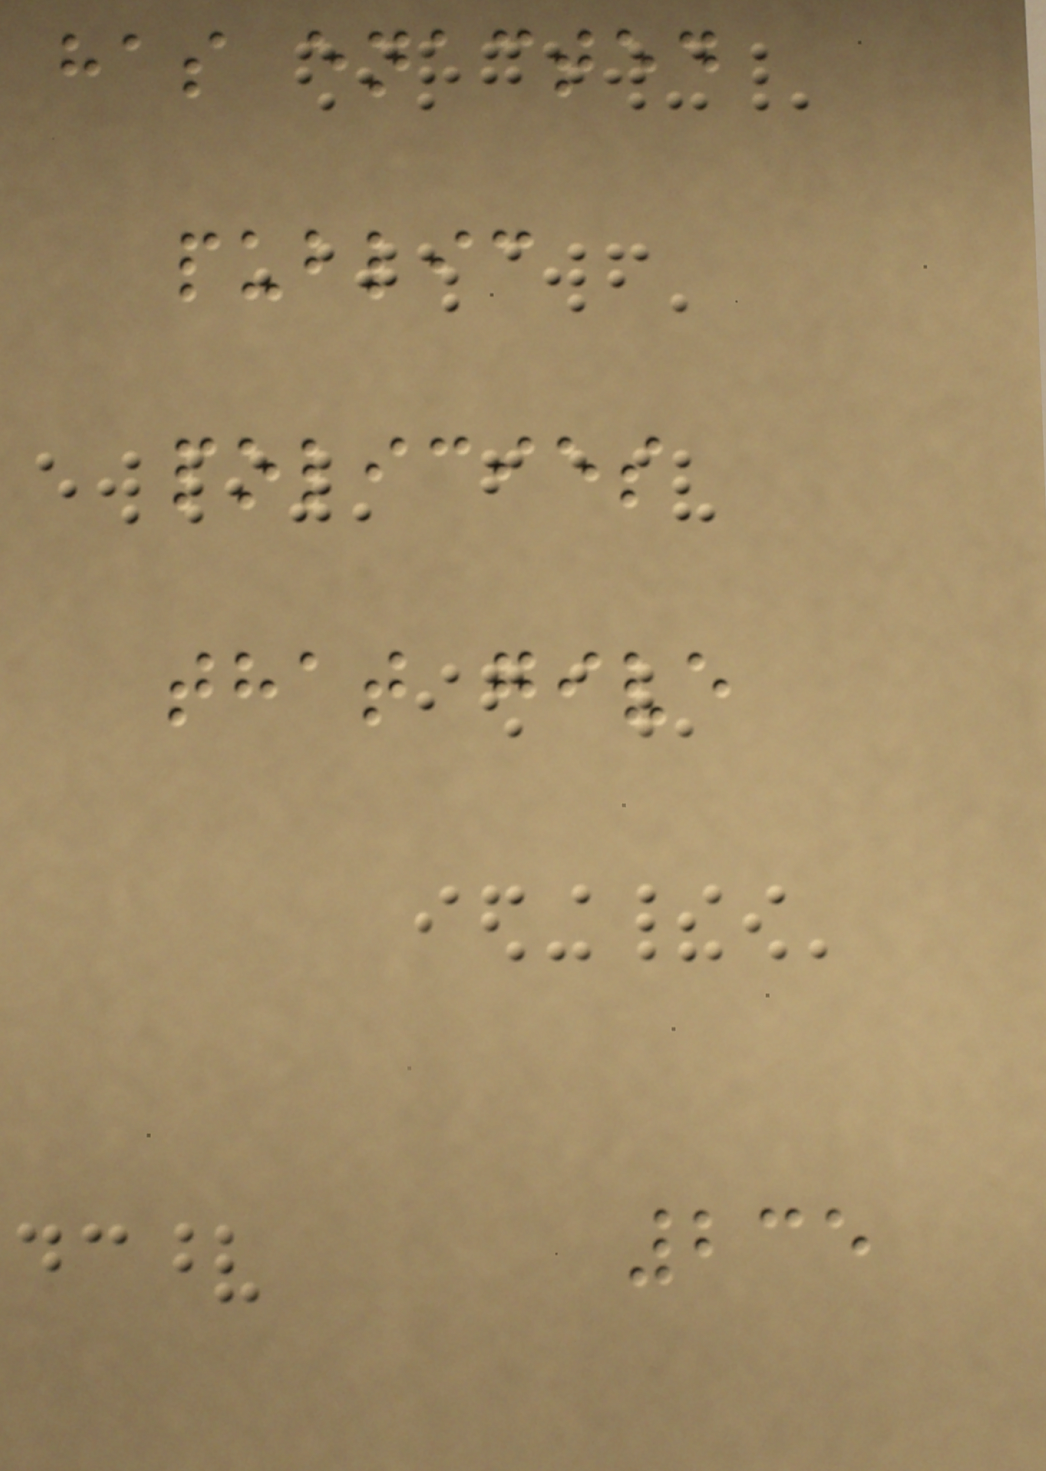has enacted
public
policies
that give
235
